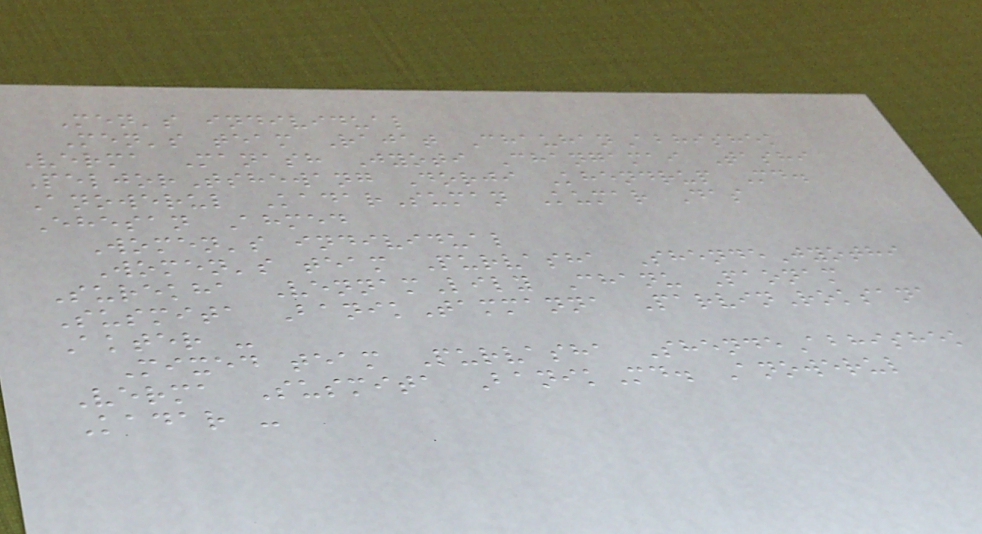Men's individual
Men's team Rajat ChauhanAbhishek
Verma Manash Jyoti Changamai Tashi
PeljorTshewang Dorji Khendrup Md.
Anowerul KadarSuman Kumar Das
Ehesan Ahmed
Women's individual
Women's team Purvasha ShendeJyothi
Surekha VennamLily Chanu Paonam
Susmita BanikTammanna ParvinRoksana
Akter -
Mixed team Purvasha ShendeAbhishek
Verma Susmita BanikMd. Anowerul
Kadar -
